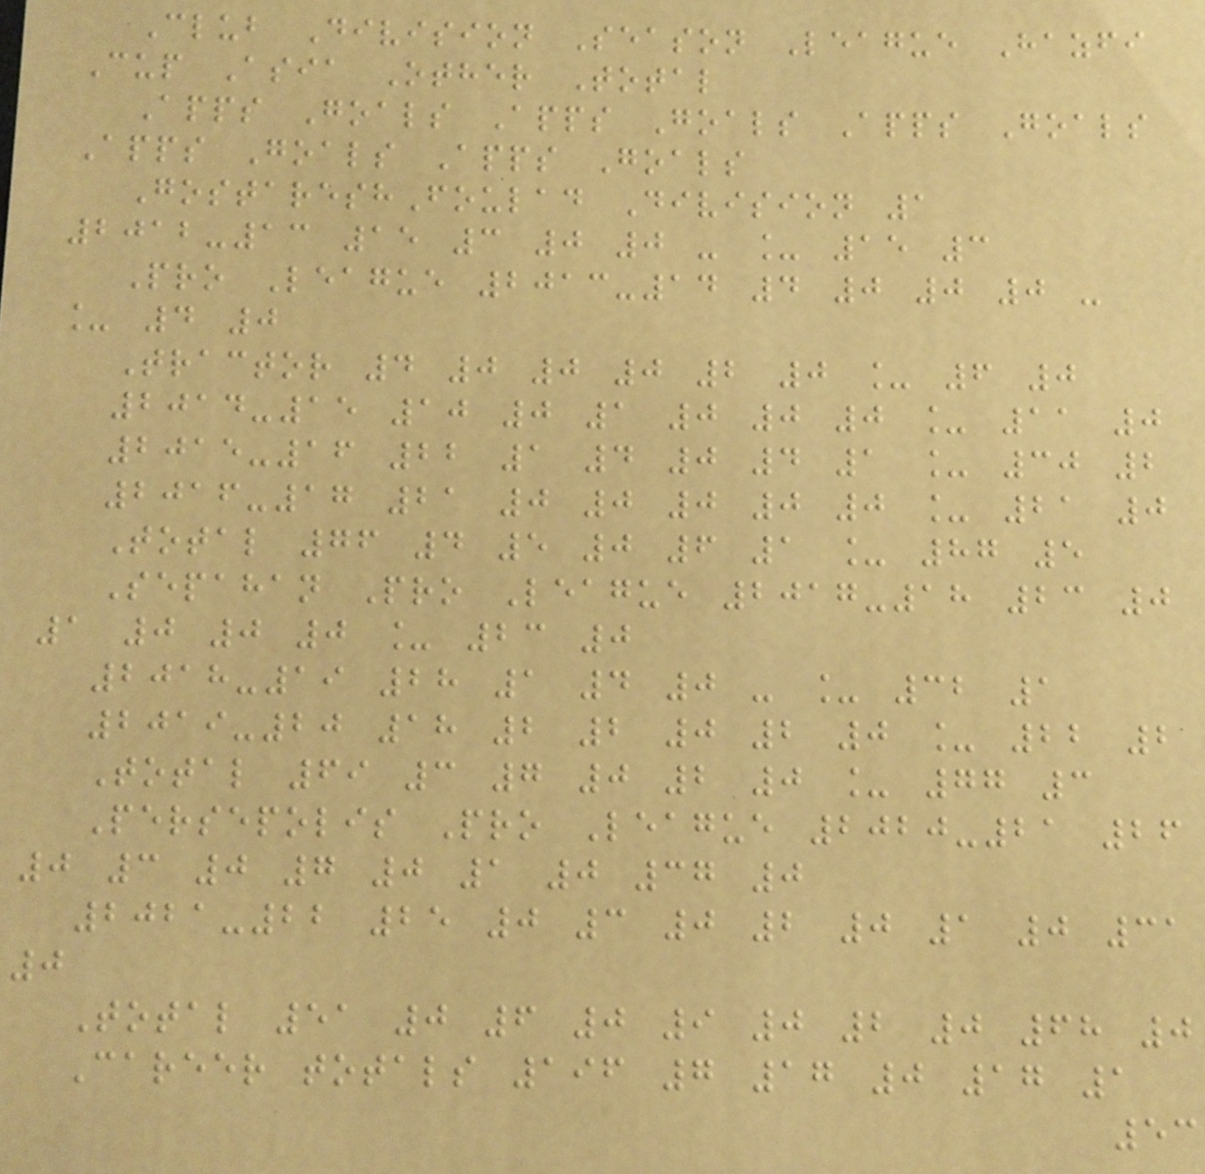Club Division Season League Hazfi
Cup Asia Other Total
Apps Goals Apps Goals Apps Goals
Apps Goals Apps Goals
GostareshFoulad Division 1
2012-13 15 3 0 0 - _ 15 3
Pro League 2013-14 4 0 0 0 -
_ 4 0
Tractor 4 0 0 0 2 0 _ 6 0
2014-15 10 0 1 0 0 0 _ 11 0
2015-16 22 1 4 0 4 1 _ 30 2
2016-17 21 0 0 0 0 0 _ 21 0
Total 76 4 5 0 6 1 _ 87 5
Sepahan Pro League 2017-18 23 0
1 0 0 0 _ 23 0
2018-19 28 1 4 0 - _ 32 1
2019-20 18 2 2 0 2 0 _ 22 2
Total 69 3 7 0 2 0 _ 77 3
Persepolis Pro League 2020-21 26
0 3 0 7 0 1 0 37 0
2021-22 25 0 3 0 2 0 1 0 31
0
Total 51 0 6 0 9 0 2 0 68 0
Career totals 196 7 17 0 17 1
53
